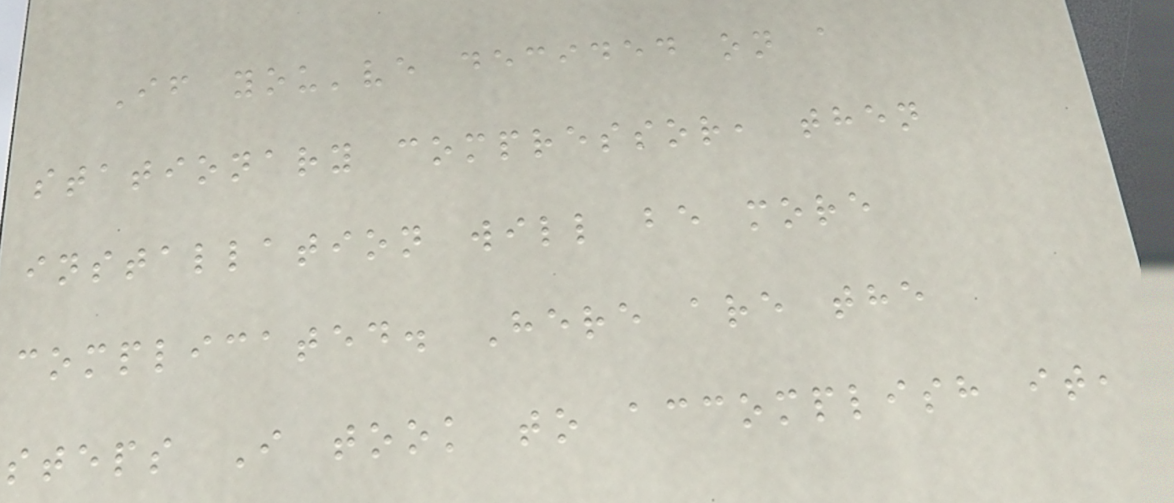If you've decided on a
stationary compressor, then
installation will be more
complicated. Here are the
steps I took to accomplish it,
